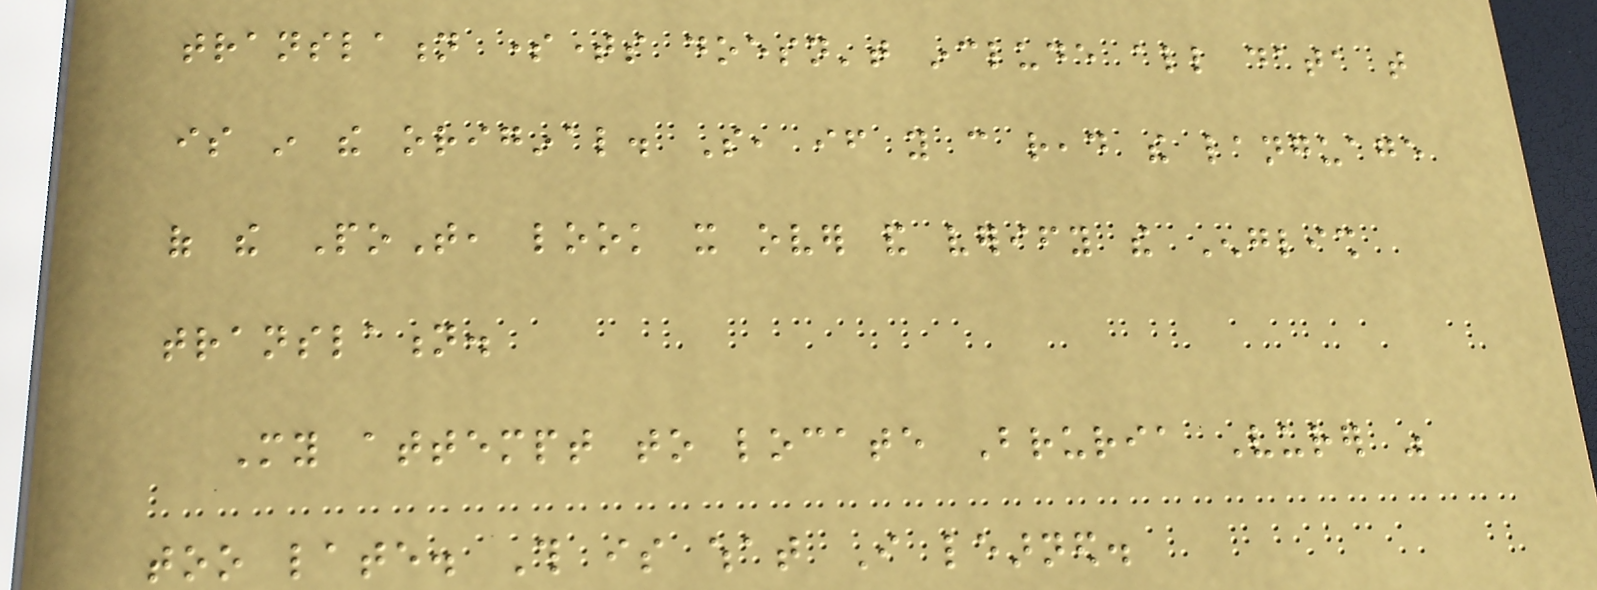translation sometimes doesn't include all data that
is in the original. So, if you can read the language
of the PoT, look it over and verify the English
translation.
My attempt to locate Bruria Vurer was
too late. This is what I learned.
